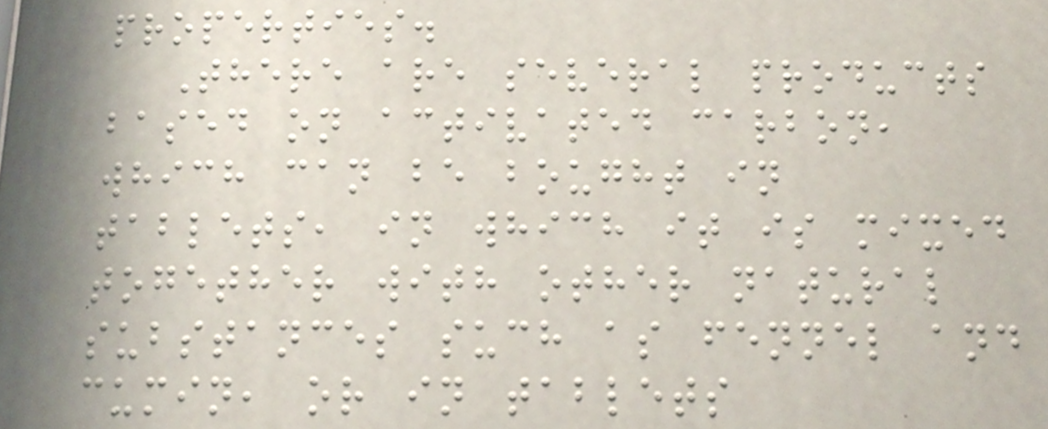properties.
There are several products
based on activated carbon,
which can be bought in
tablets, in which it is mixed
together with other natural
substances such as fennel and
cumin, or in tablets
